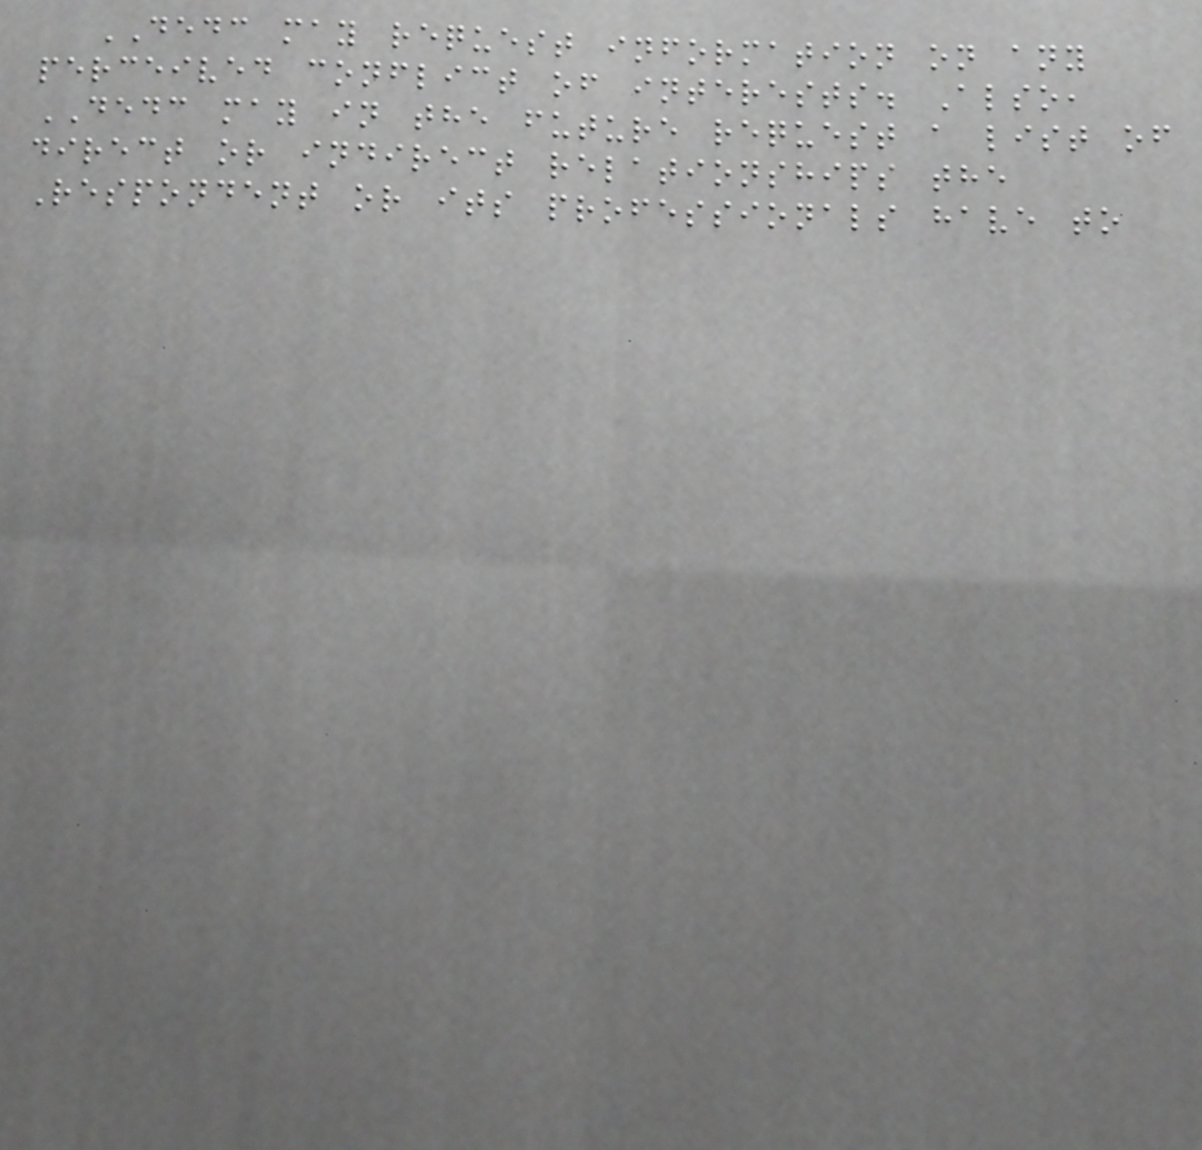DEDC may request information on any
perceived conflict of interests. Also,
DEDC may in the future request a list of
direct or indirect relationships the
Respondent or its professionals have to
